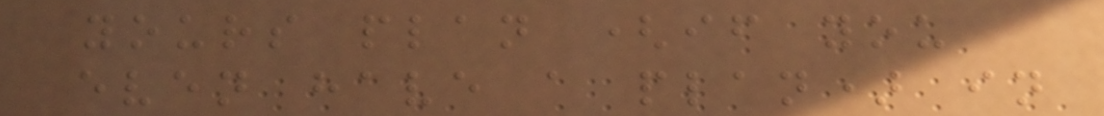yours plan (if you
even have a plan) in
